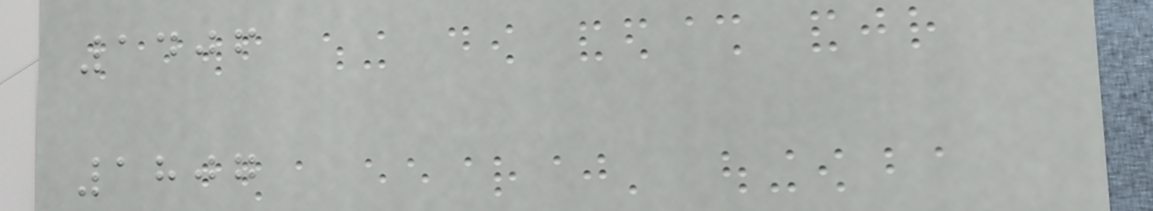1406
1807
